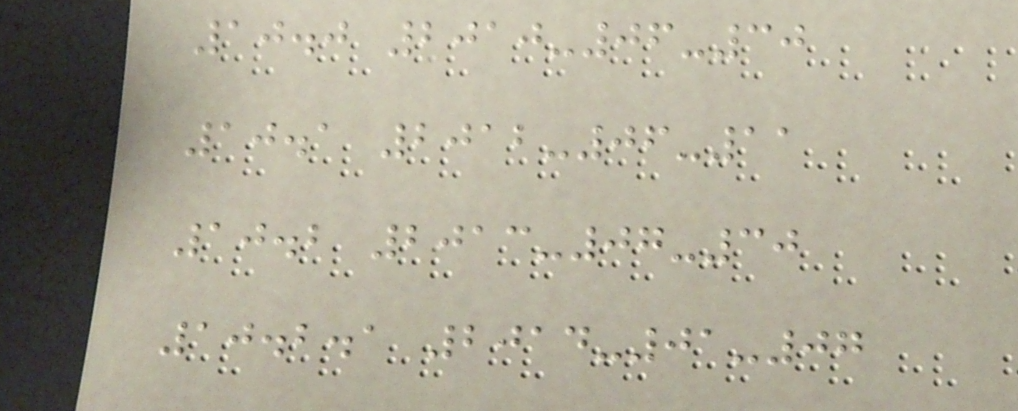10.0 2010-06-30
10.1 2012-06-11
10.2 2013-07-30
10.2.1 2014-01-07
